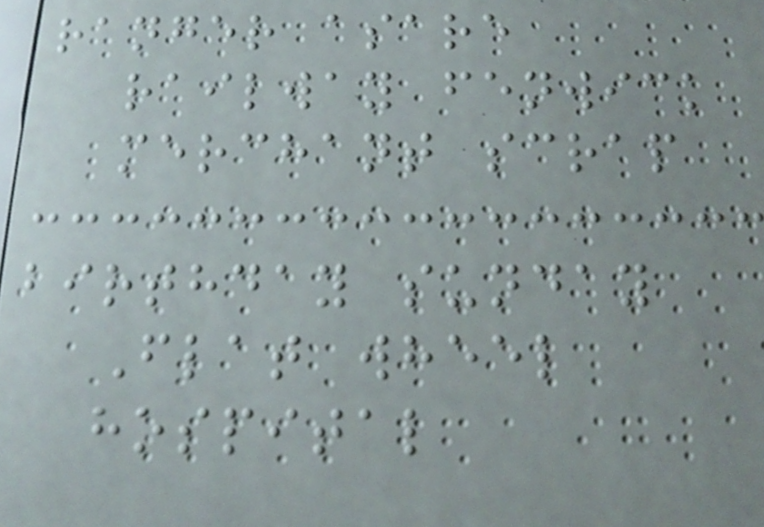ranger asare
railway fenwick
merchant scrap
birthday sunday
Flat wheel
hospital
